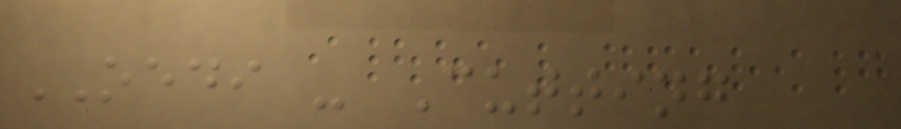OEDI - Cutting
